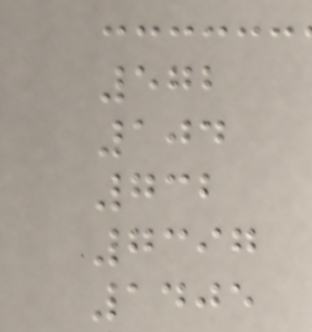572
104
732
7397
1405
